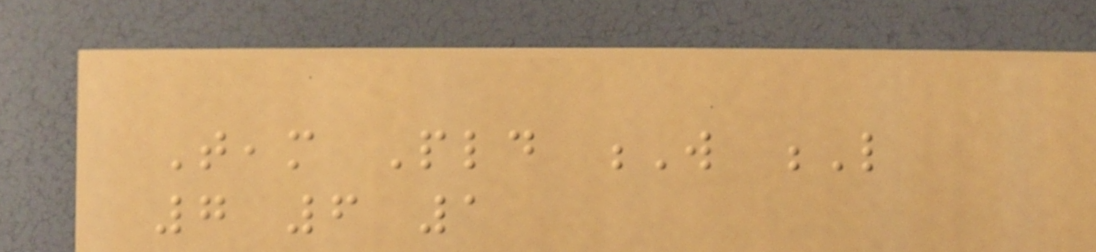Team Pld W L
7 6 1
